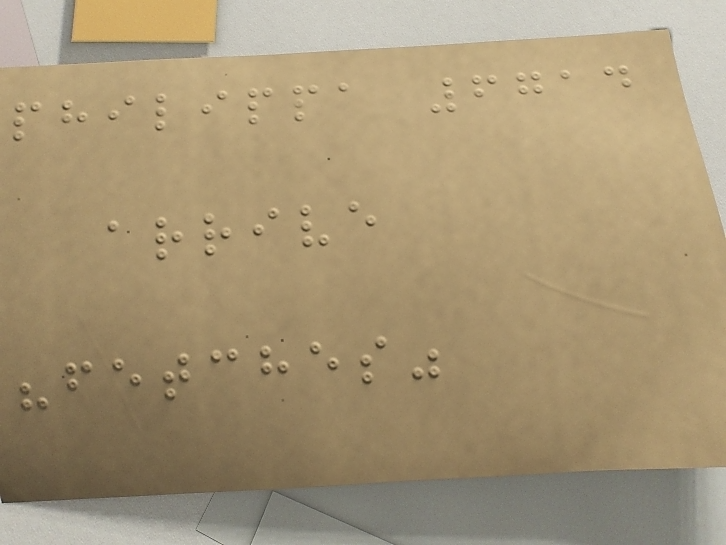philippa 6714
arrive
"fetches"
